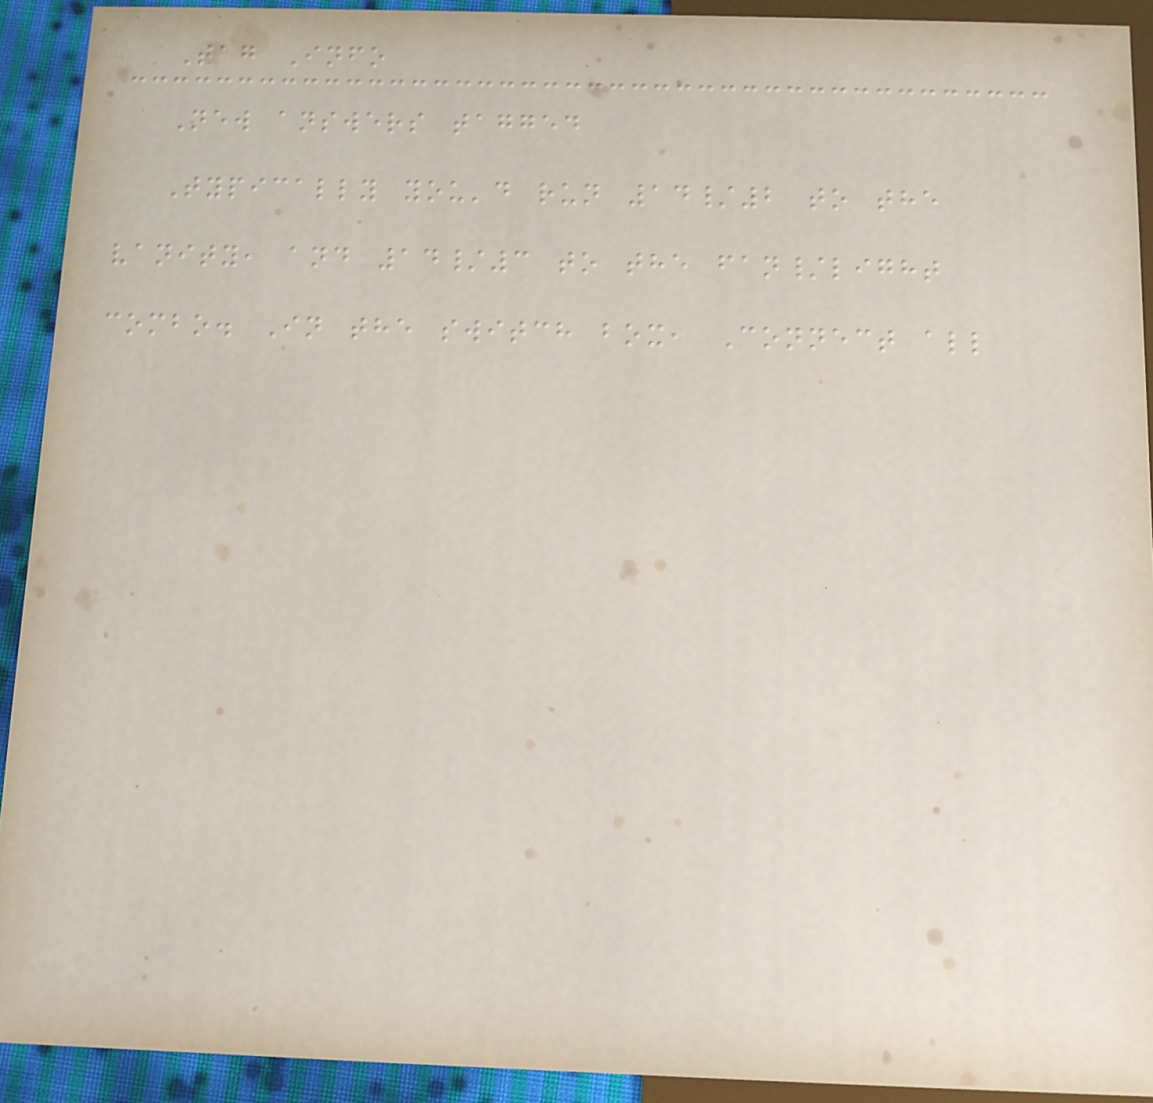Tag Info
New answers tagged
Typically you'd run 14/2 to the
vanity, and 14/3 to the fan/light
combo. In the switch box, Connect all
